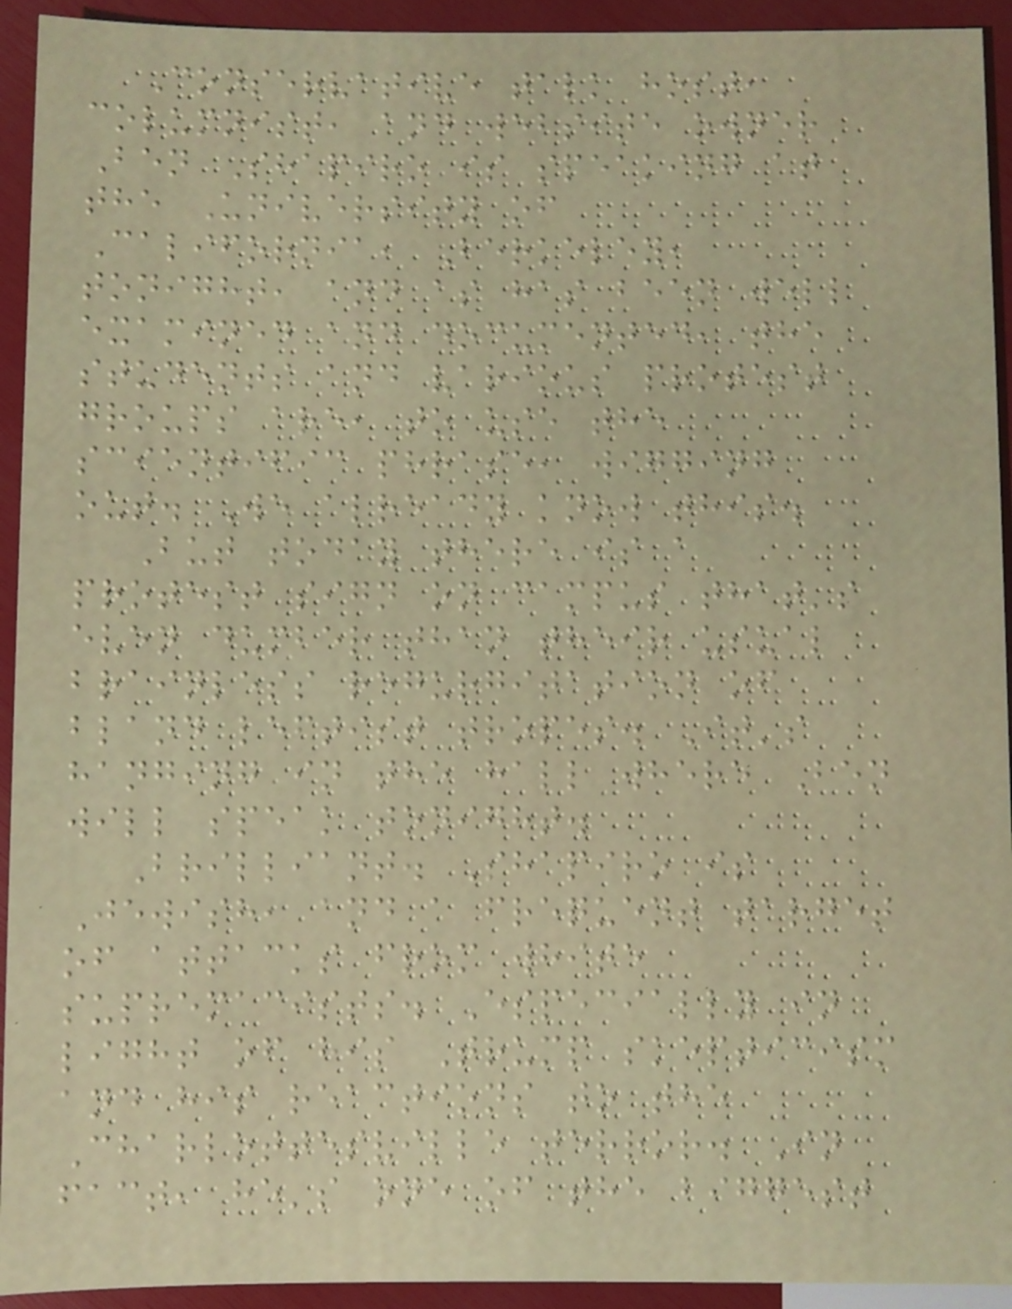Conservative talk host,
columnist, and website owner
Ben Shapiro is speaking at
the University of
California, Berkeley,
tonight, and as has been well
examined and documented, the
students and various protest
groups are, to use the
scientific phrase, wigging
out. We already know this.
But today there is a
protest sign on campus that's
even dumber than their usual
brainless regurgitation of
bland leftist tropes. It's
hanging in the hall where Ben
will speak tonight.
Brilliant. Shapiro is
Jewish, and a frequent target
of attacks from white
supremacists. Especially in
light of his Trump skepticism
and his reactions to the
Charlottesville terror. In
fact, he's one of the biggest
